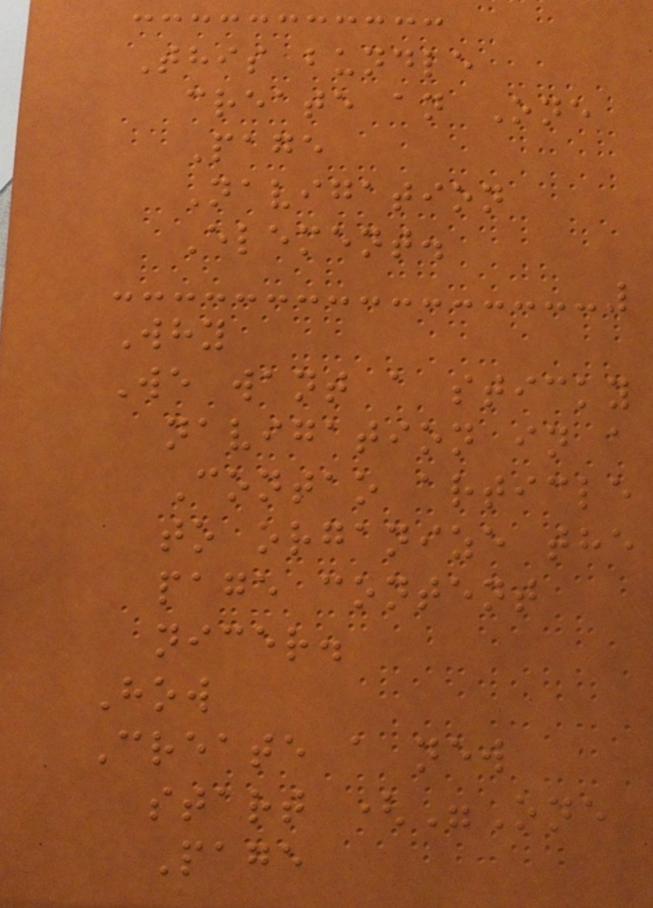This bundle
create an One
Page
Navigation
Element.
Why
We want a sticky
navigation in a
Contao article
to organize the
page content
nicer.
How
Create a new
start ("One
Page
